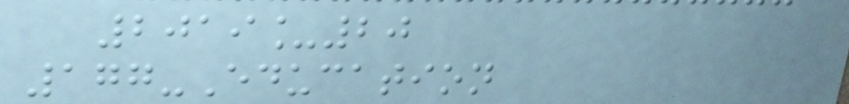2019_20
177-Education
